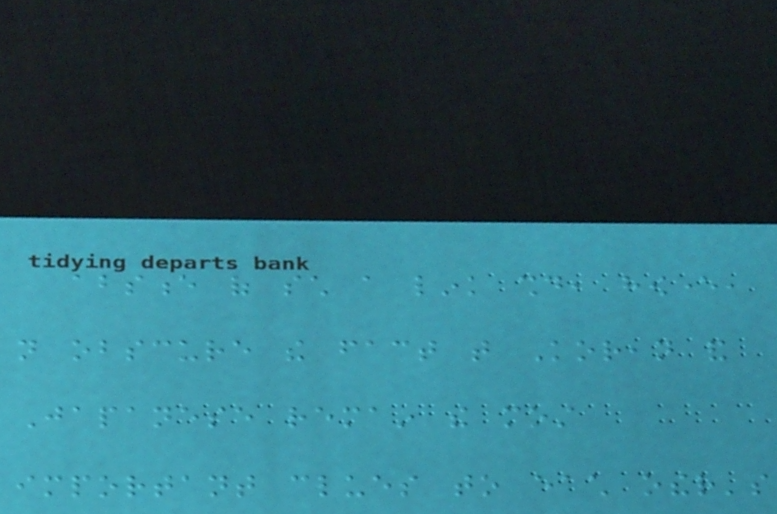absence of such a link should, however,
not obscure the fact that Korean and
Japanese remain the most
important clues to each other's
